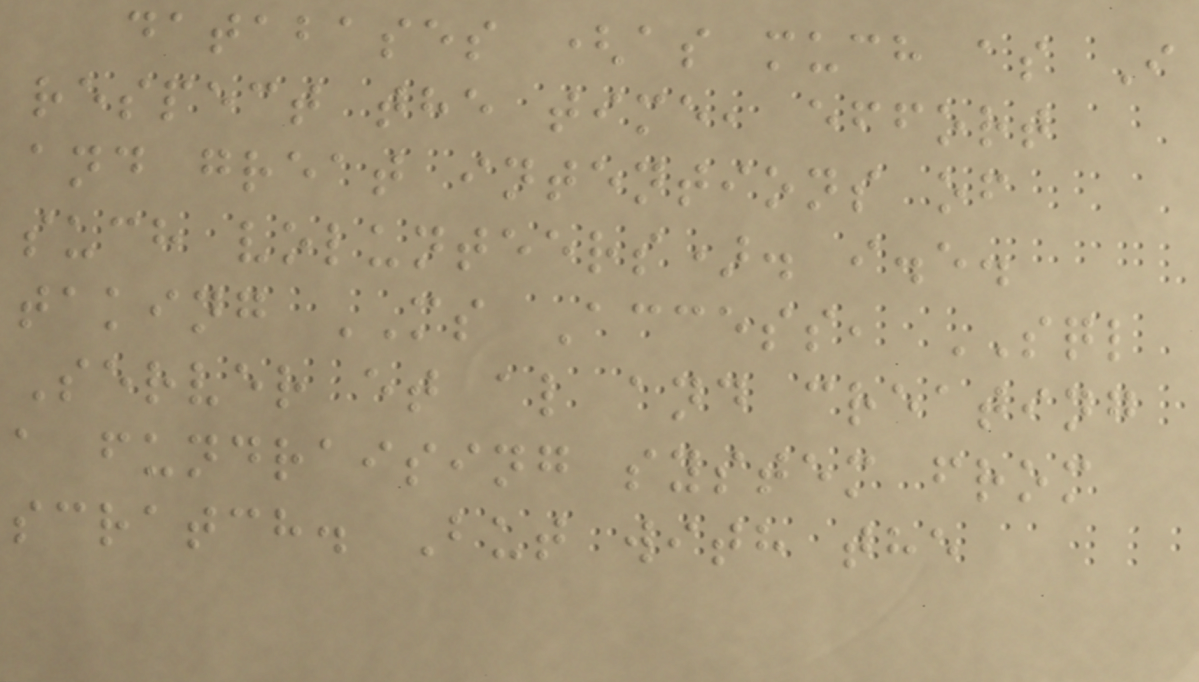databases (as much as I
respect the time, effort
and great intentions of
such volunteers). i.e.
taking MS Access, SQL
Server et al and creating
a fundraising system from
scratch. But with the
